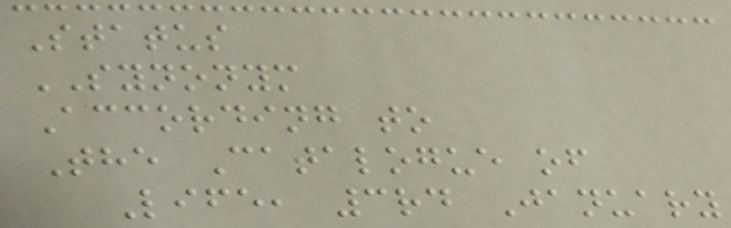Status
SYNONYM
According to
The Catalogue of
Life, 3rd January
